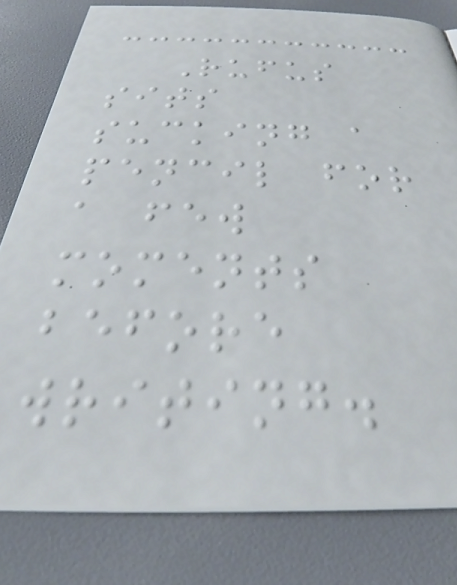Rufus
sits
sucking a
pencil for
a few
moments
before
writing.
